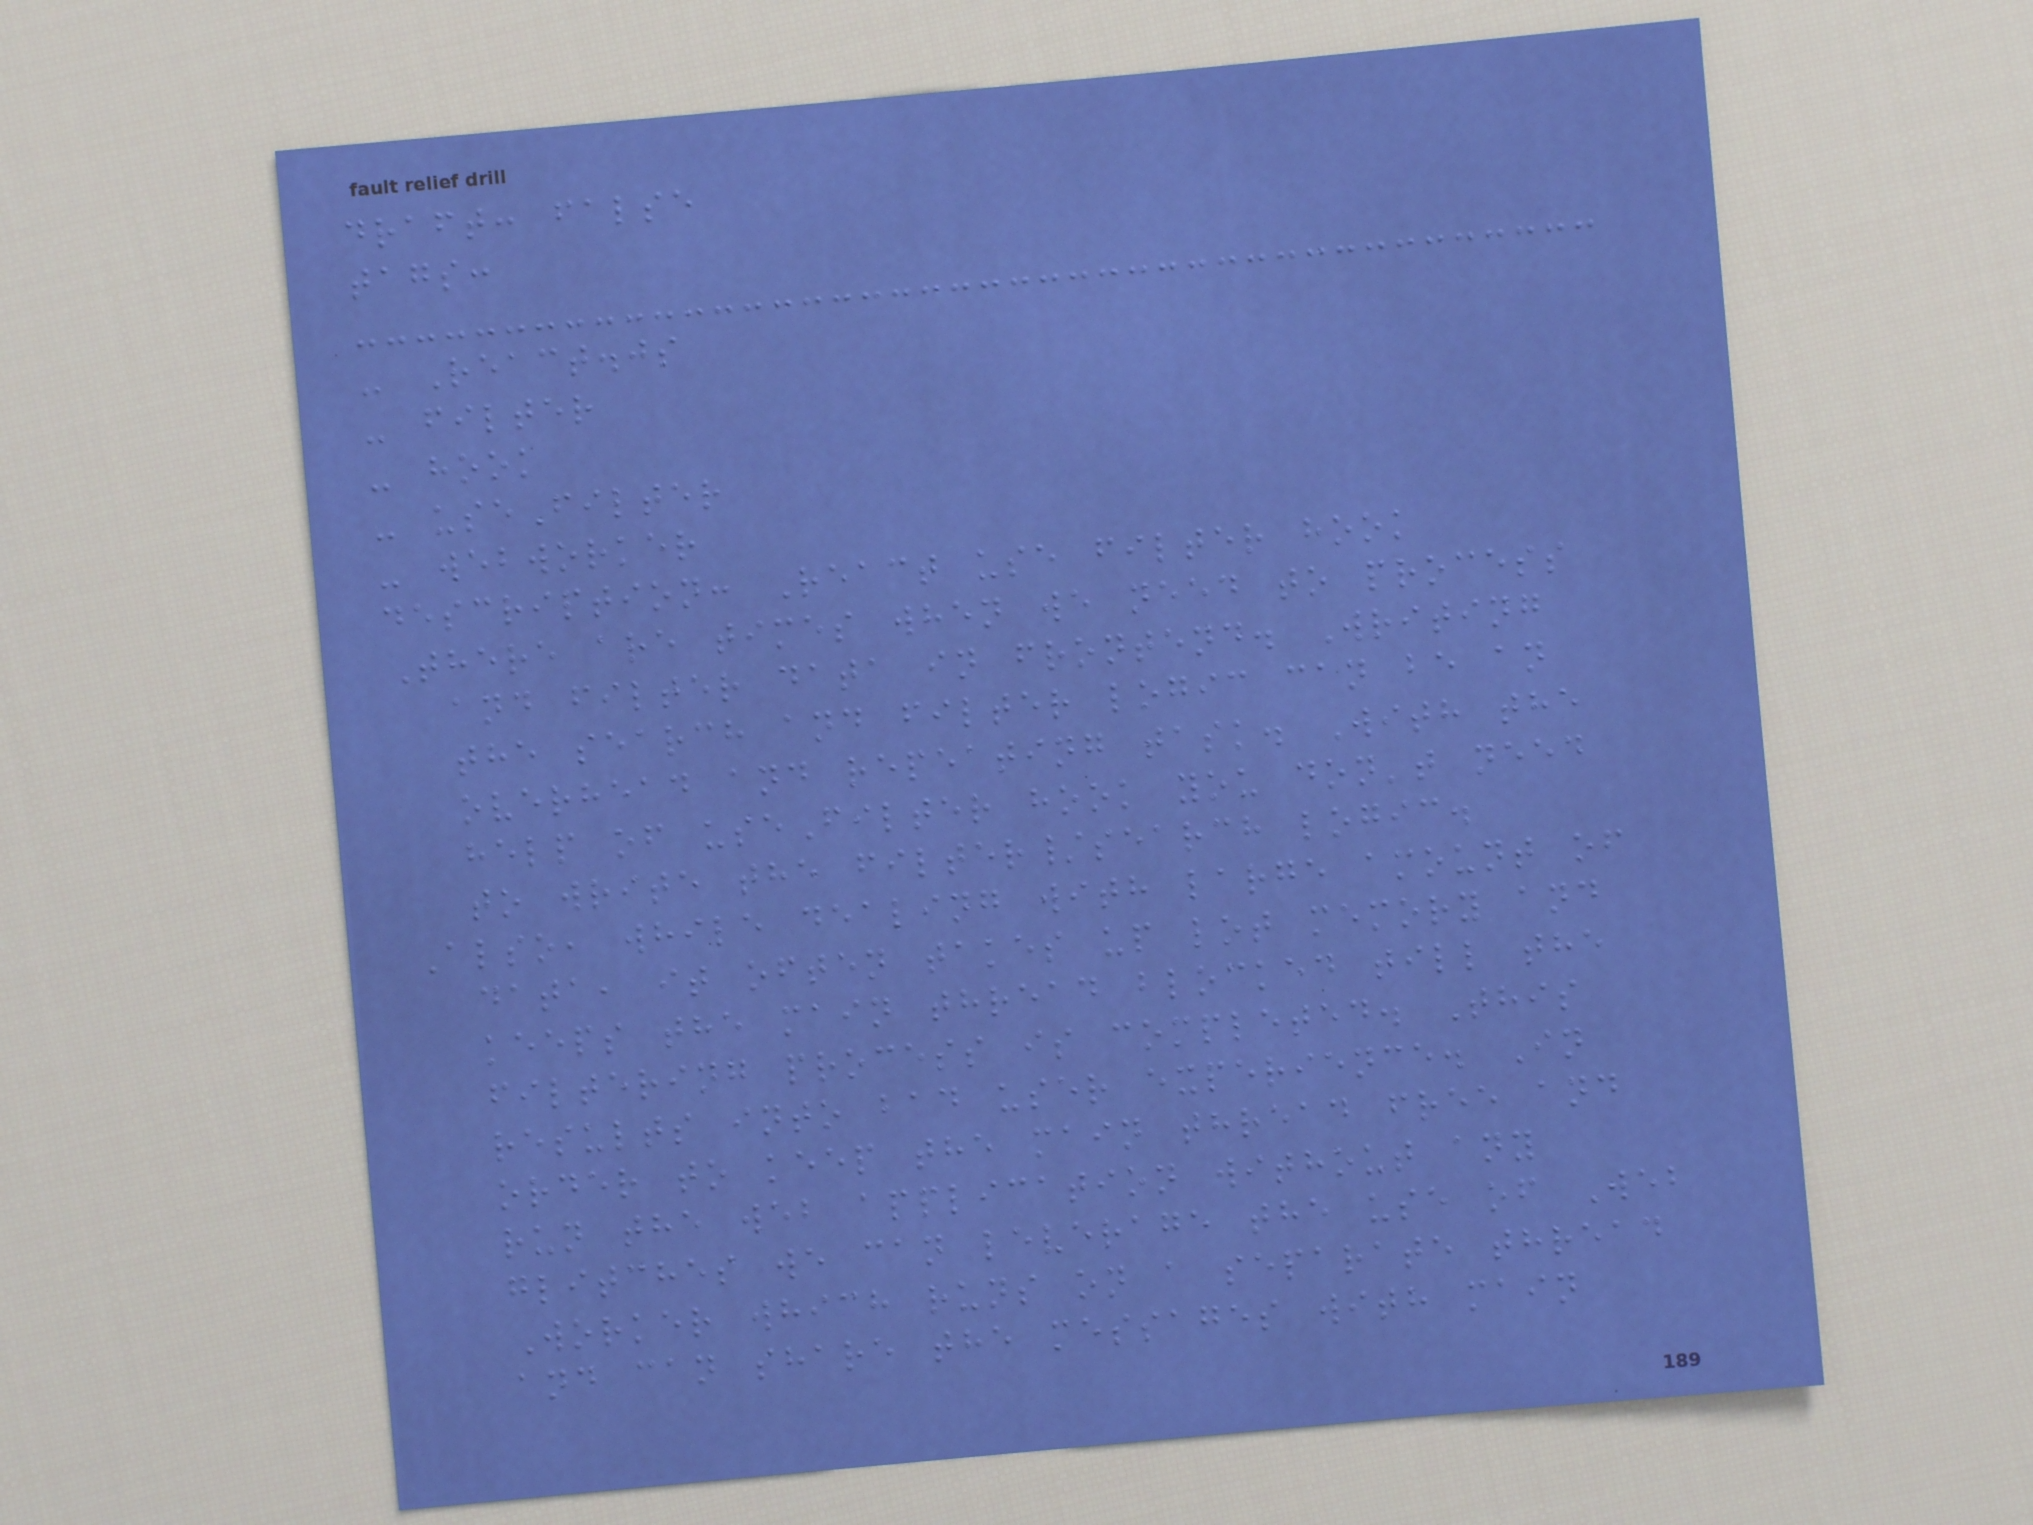draft: false
tags:
- React.js
- filter
- hook
- useFilter
- webworker
description: React use filter hook
There are times when we need to process
and filter data in frontend. Writing
the search and filter logic can be an
overhead and repeating task. With the
help of useFilter hook you don't need
to write the filter/search logic.
Also, while dealing with large amount of
data, it often takes up lot memory and
keeps the main thread blocked till the
filtering process is completed. This
results into bad user experience. In
order to keep the main thread free and
run the web application without any
glitches we can leverage the use of Web
Worker which runs on a separate thread
and can share the messages with main
